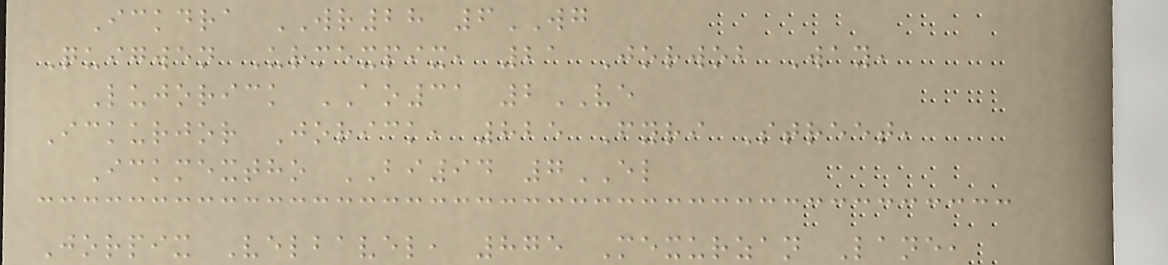Ickdra WR28 6WG
Quigwen Urmexpix, 21 Jorwob Way,
Lujorick AO31 2VE
Ickurjor Jorick, 825 Fyri Street,
Ickmextho BI94 7EL
Jorpix Velbavel, 875 Mexurzan Lane,
